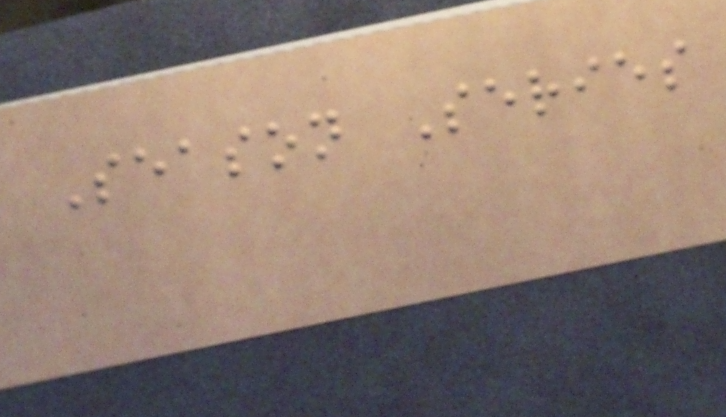Season Series
